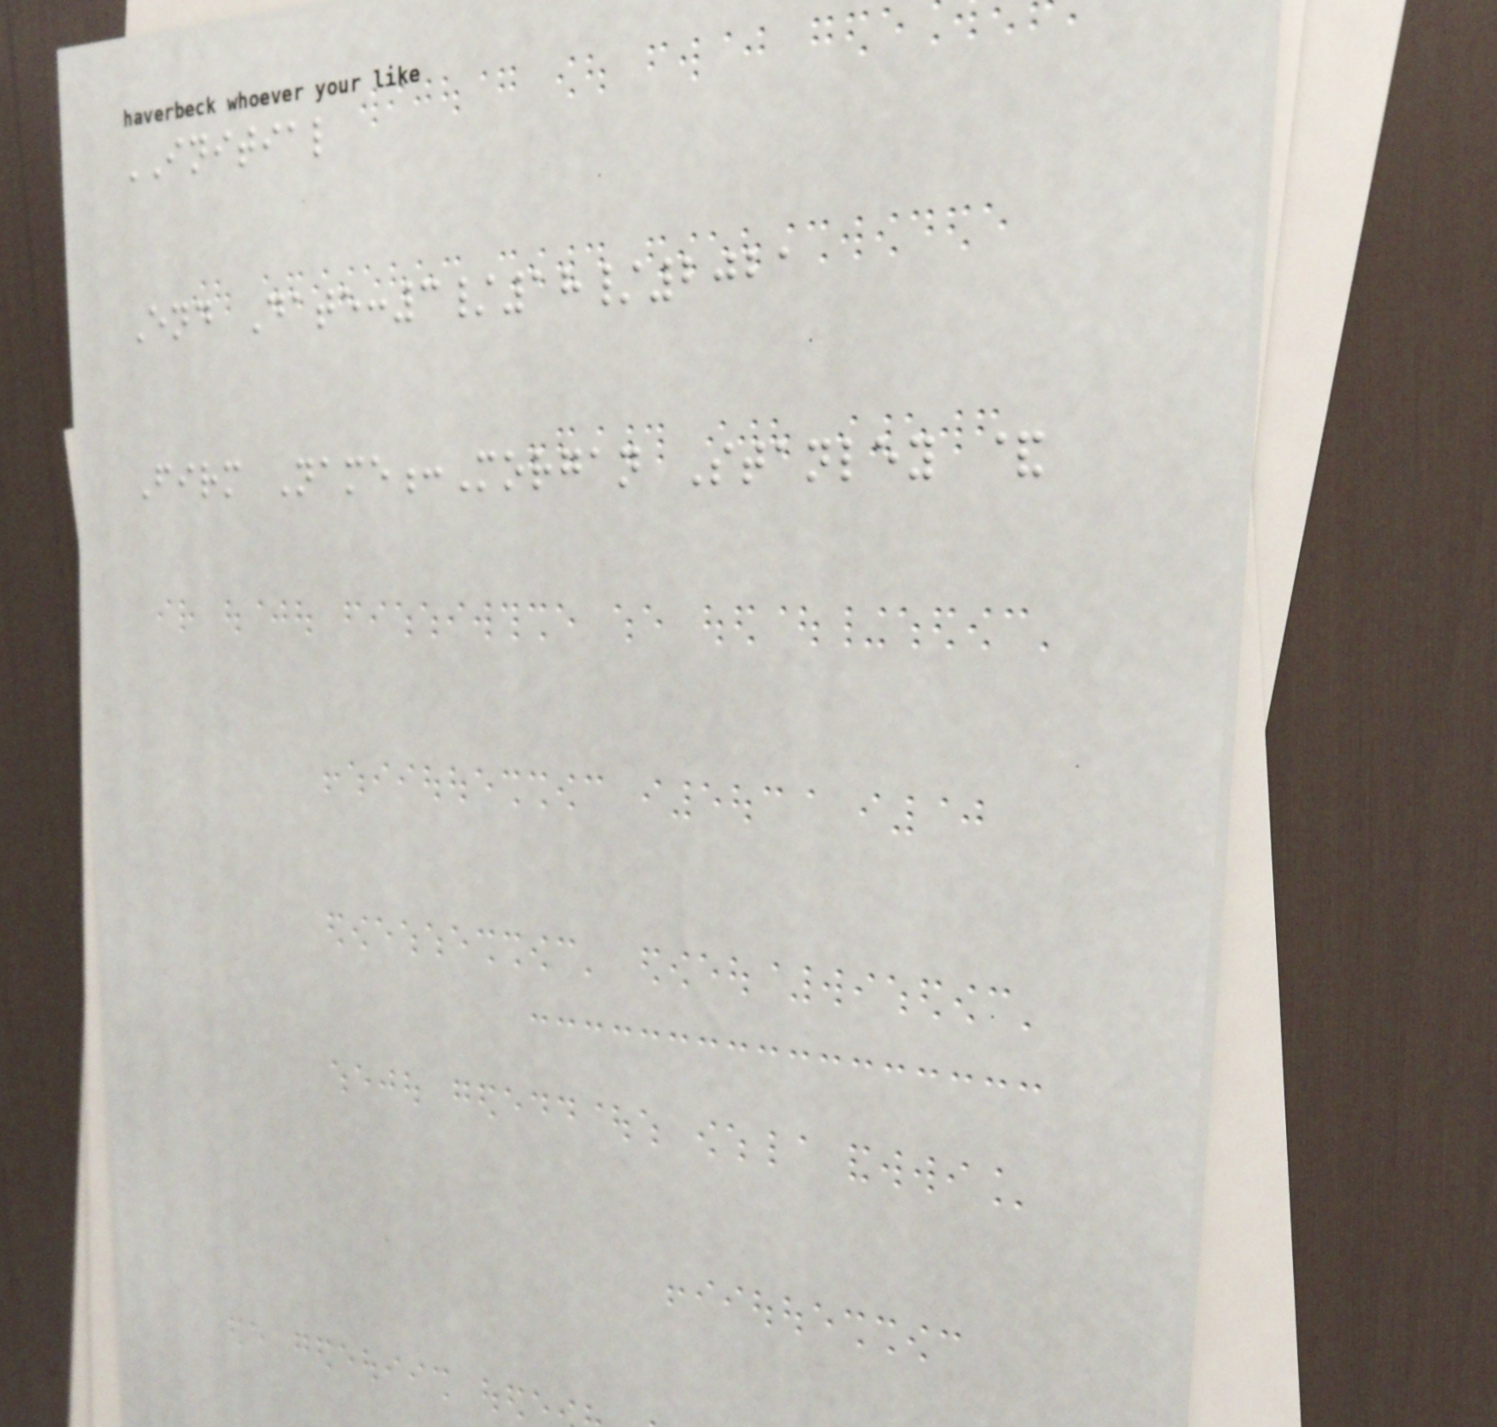INITIAL
End Date:3/18/2021
Firm Name:Morgan Stanley &
